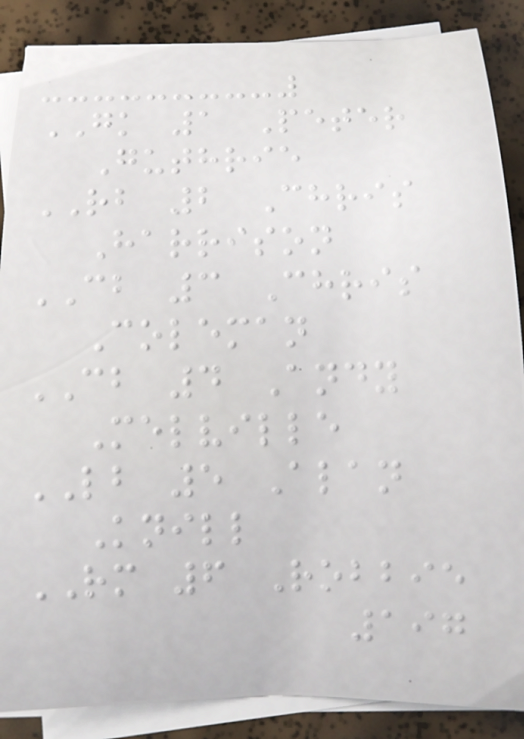GK 1 Peter
Guthrie
RB 2 Chris
Harrison
CB 3 Chris
Coleman
CB 4 Andy
Melville
LB 5 Alan
Knill
RM 6 Robbie
197
